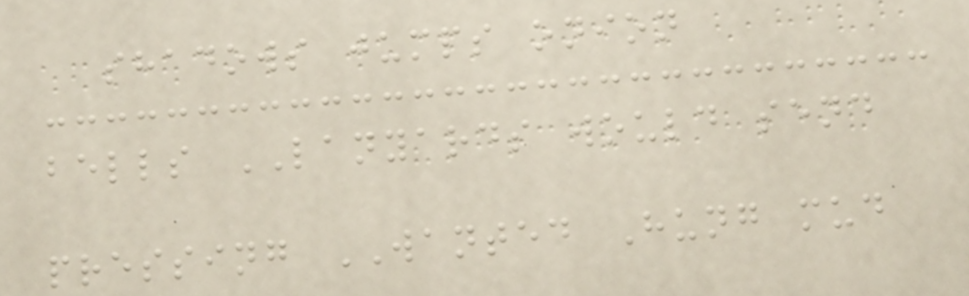shadows jumps onion
bells LANYARDS would send
pressing WANTED Hung mud
